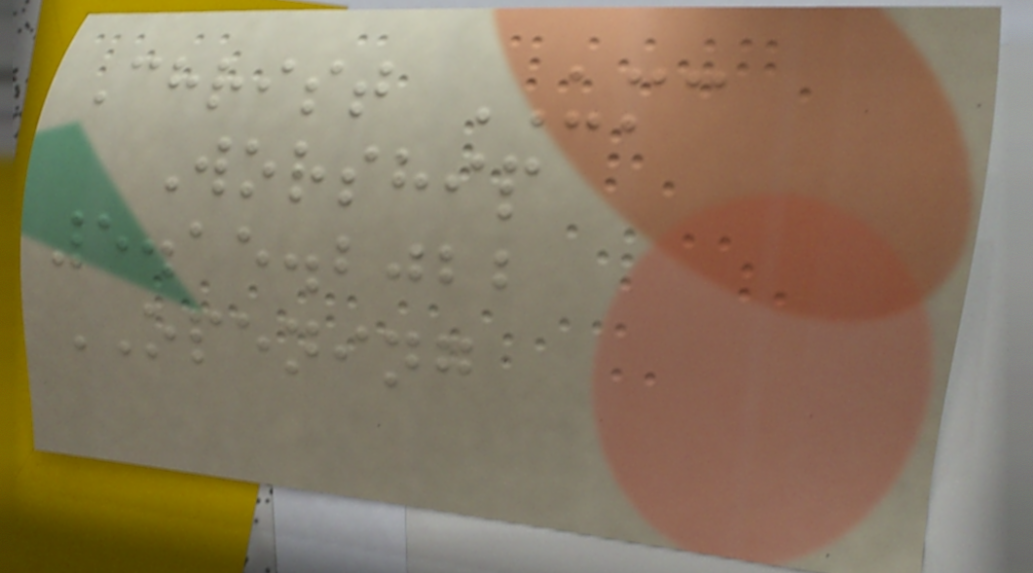Christ UMC
Worship
5.15.2022
OPENING
